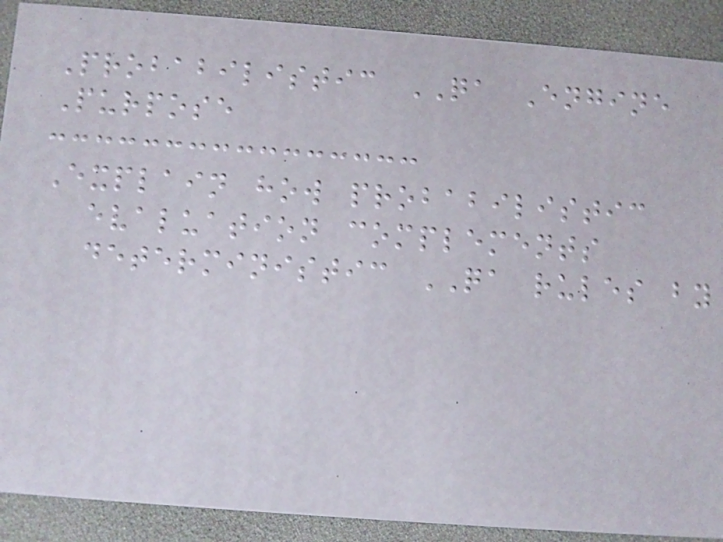Probabilistic QA Engine
Purpose
Explain how probabilistic
evaluation complements
deterministic QA rules by
